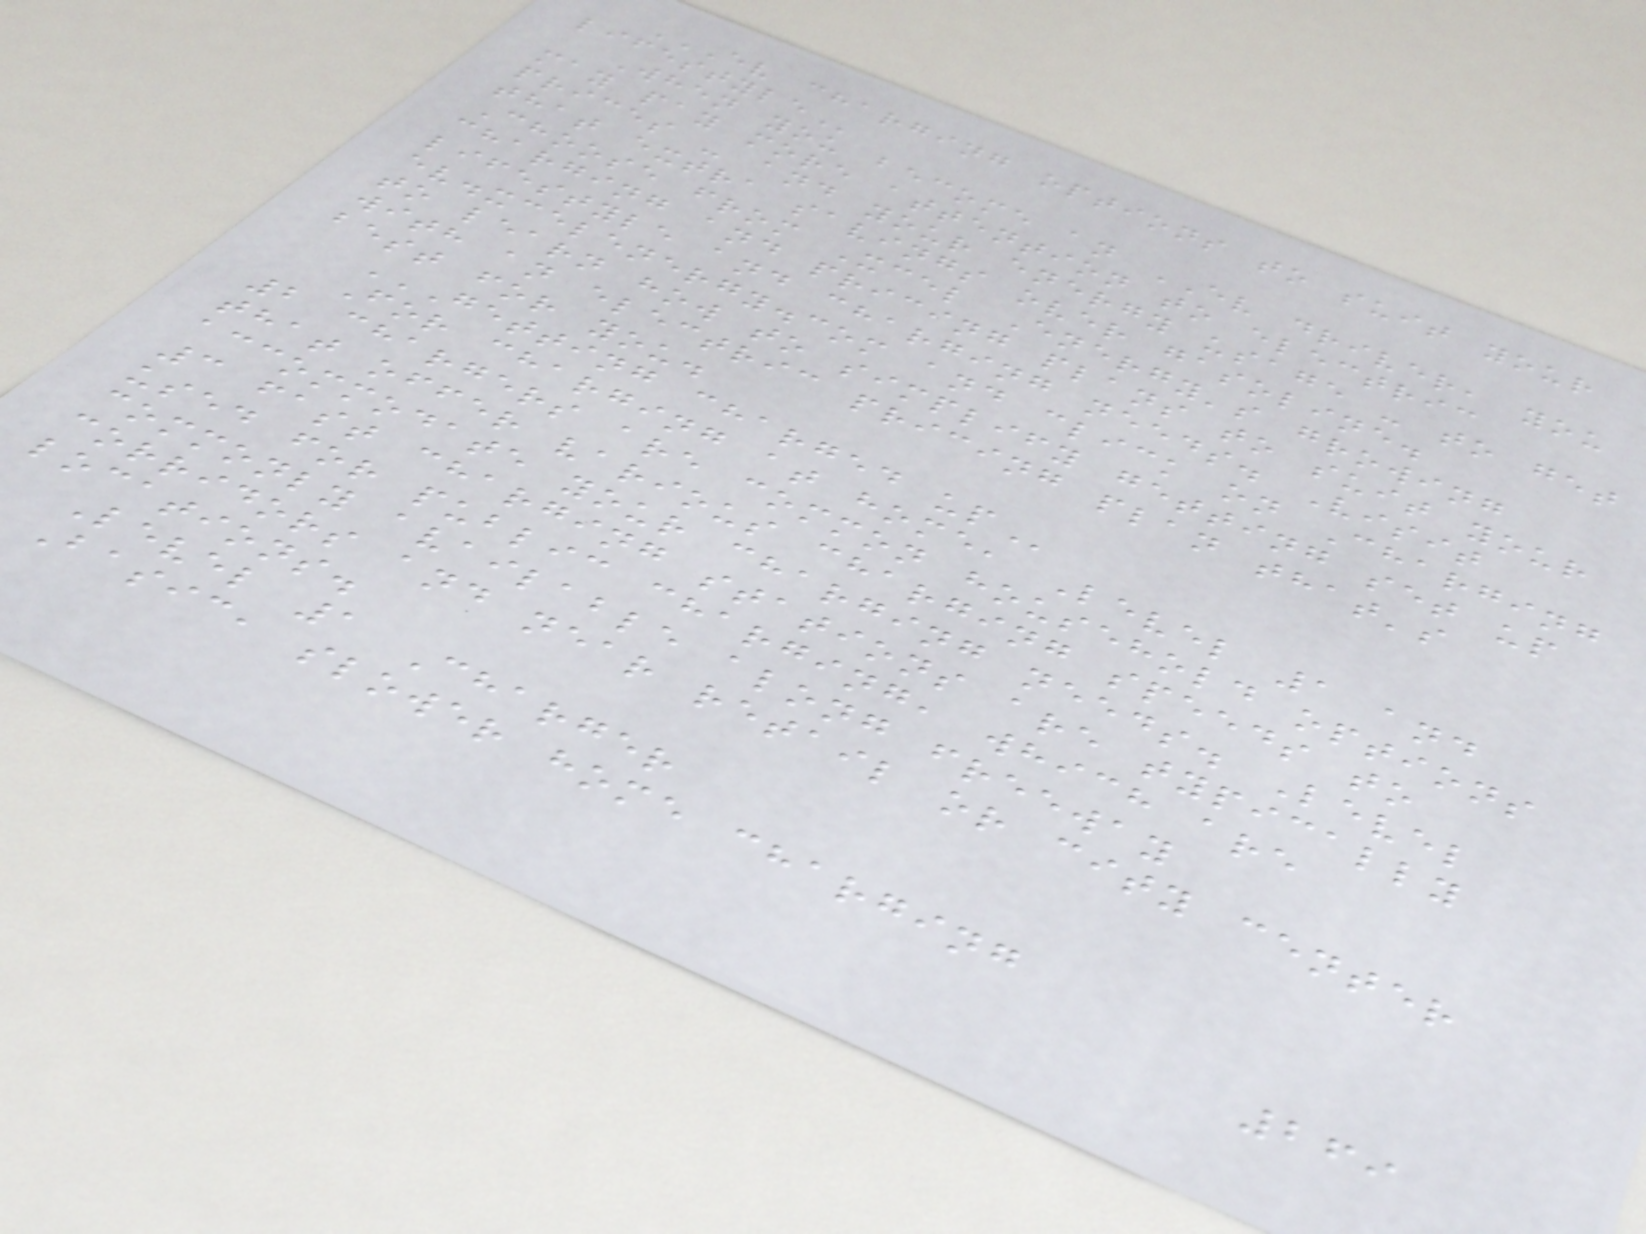EV CHARGING OPTIONS TO SUIT YOUR
LIFESTYLE
When you become an EV driver, you
may pay more attention to electric
prices - and your energy usage - to get
that extra savings over gasoline.
Choose from Xcel Energy's growing
charging and pricing plans to suit your
lifestyle and charging needs. Visit
ev.xcelenergy.com and click on Charging
to learn how to simplify getting set up
with an electric pricing plan that's
best for you.
GETTING CHARGED UP
For charging at home, Level 1 and
2 chargers are common household options
that offer various charging speeds to
accommodate your charging needs. Level
3 fast charging stations are typically
used for public charging, which are
commonly available along freeway
corridors and near retail or city center
locations.
Level 1 Charger
Basic, slower home charging
269
